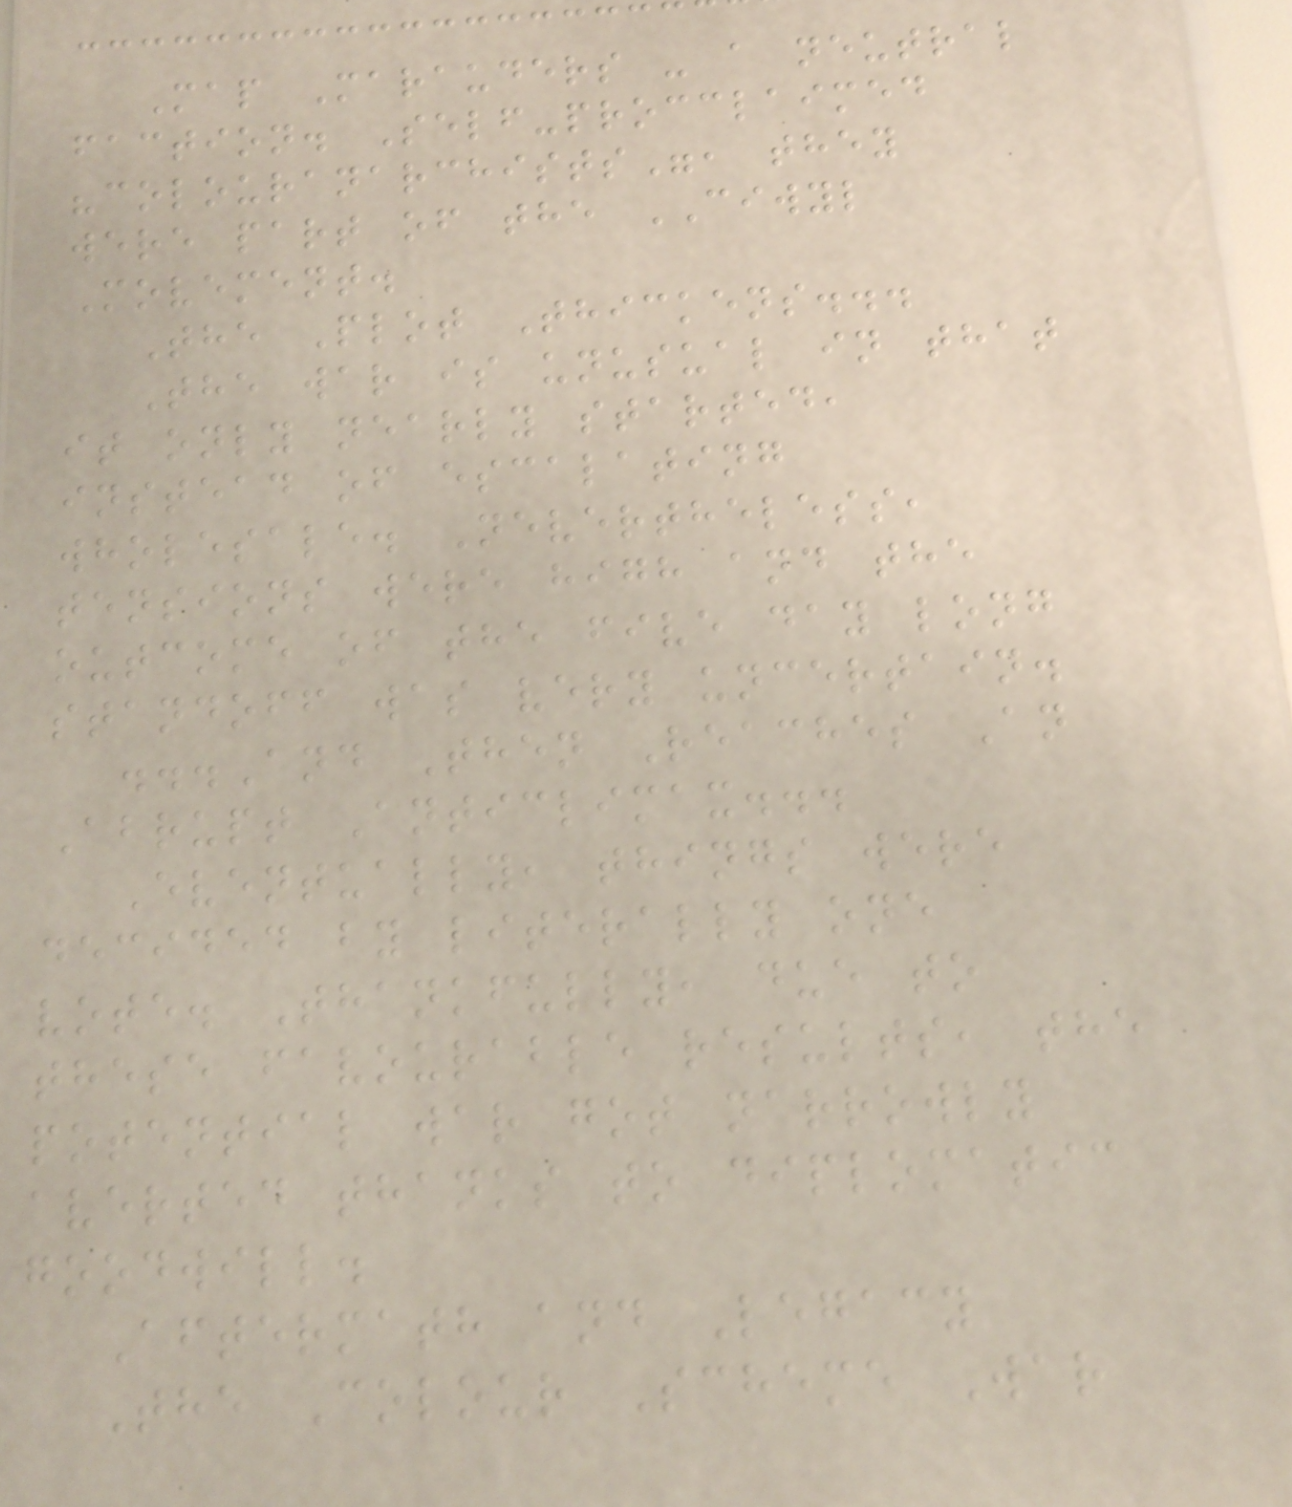Map Marauders - a neutral
faction. Self-procclaimed
"colouranarchists", they
were part of the CIWYL
Movement.
The Plot Thickens...
The war is unusual in that
it only nearly started,
instead of escalating
wholesale. Nevertheless,
tensions were high and the
outcome of the five day long
standoff was very uncertain.
...And Then Reaches An
Abrupt Anticlimax...
Eventually, things were
decided by literally one
vote. Thankfully, due to
these favourable results, the
potential war got narrowly
averted thanks to diplomatic
goodwill.
Aftermath and Legacy
The Colour Scheme War
